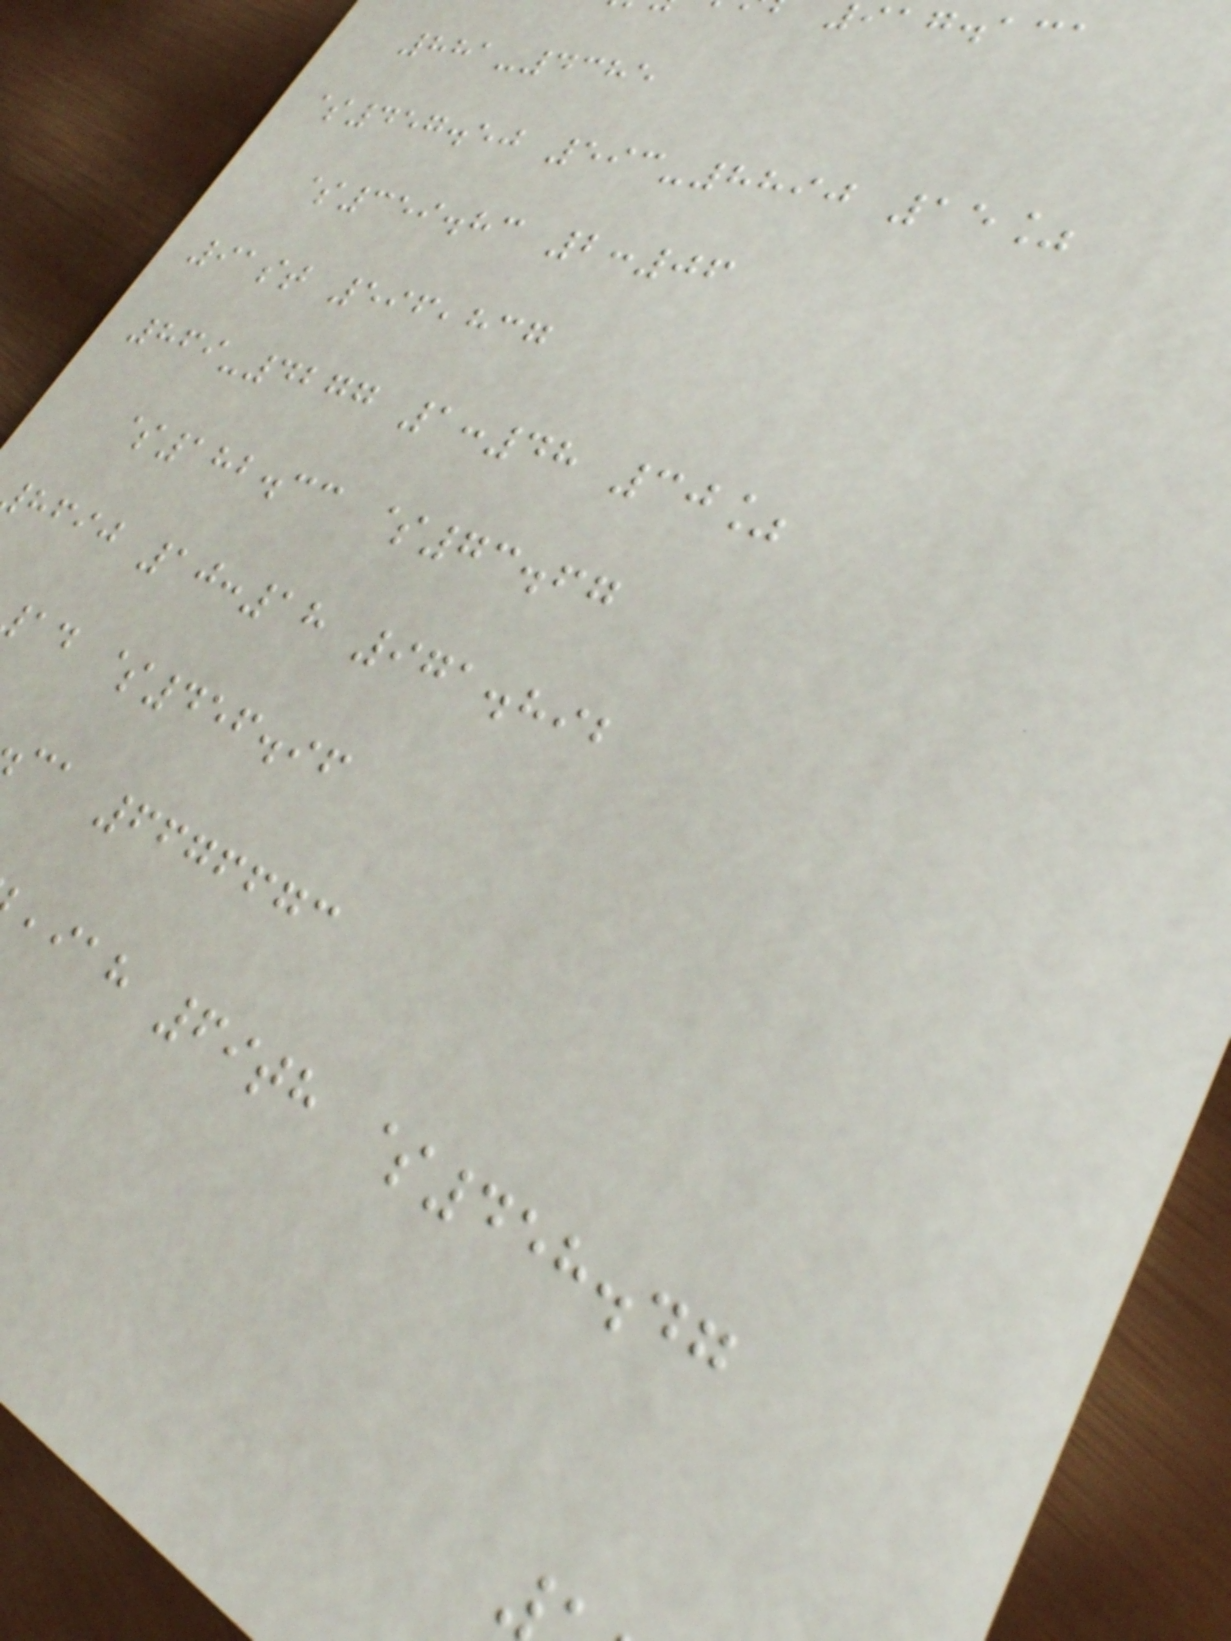iag.aca
881-4385
$457.50 593-8890 15%
$359.83 2:06
91st 596,837
869-4277 1:48 30%
$182.33 $73.67
hfij 10:18 971.892
ad $456.96
ca 6676673
,iah 69th $458.47
